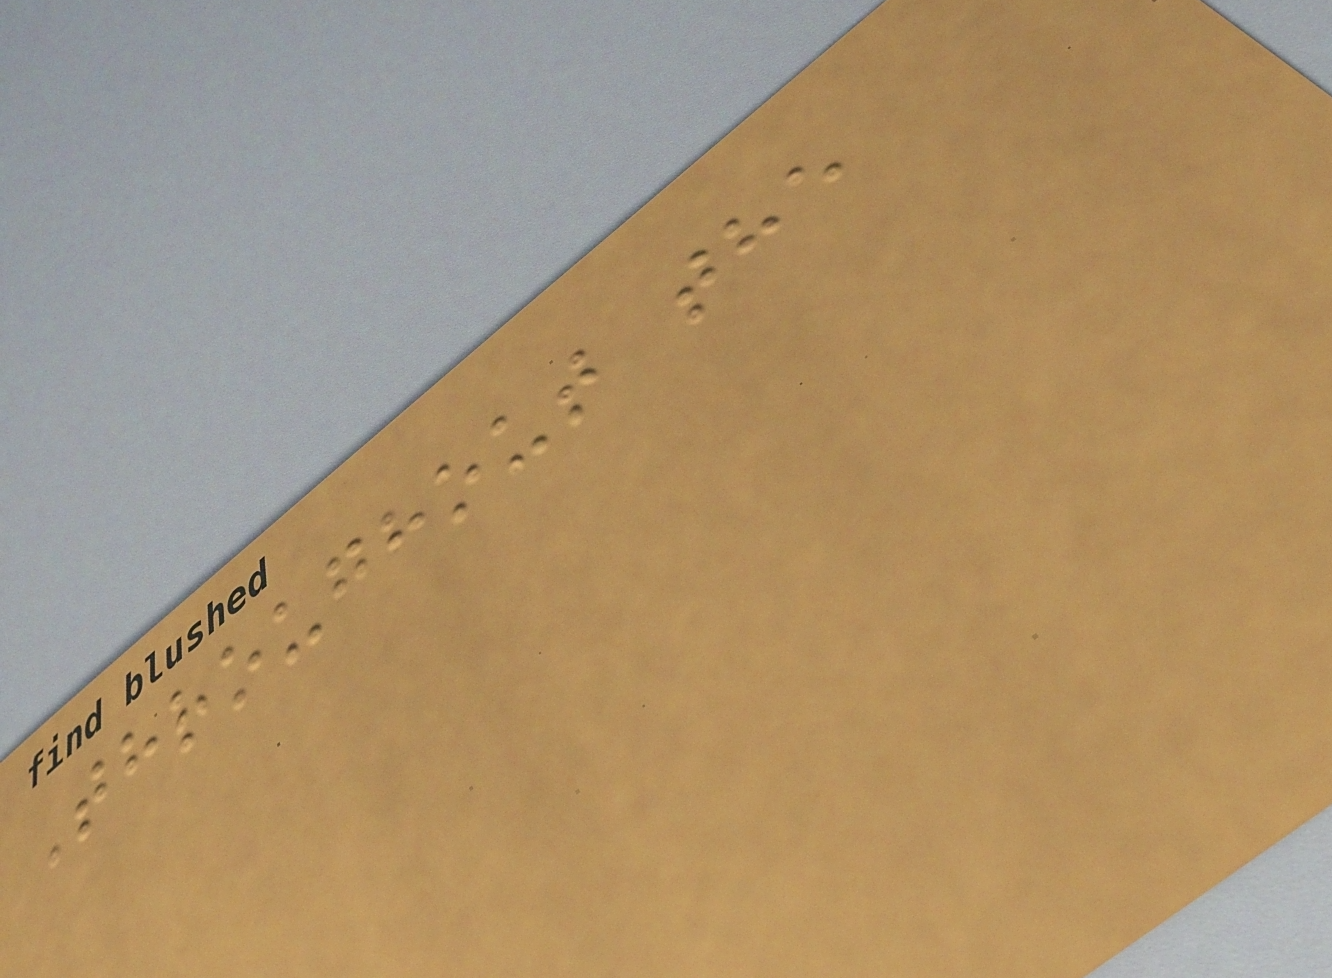Throughout the
